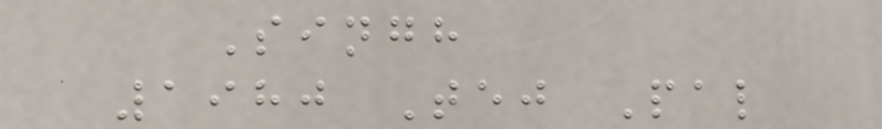Singh
1980 Tej Pal
